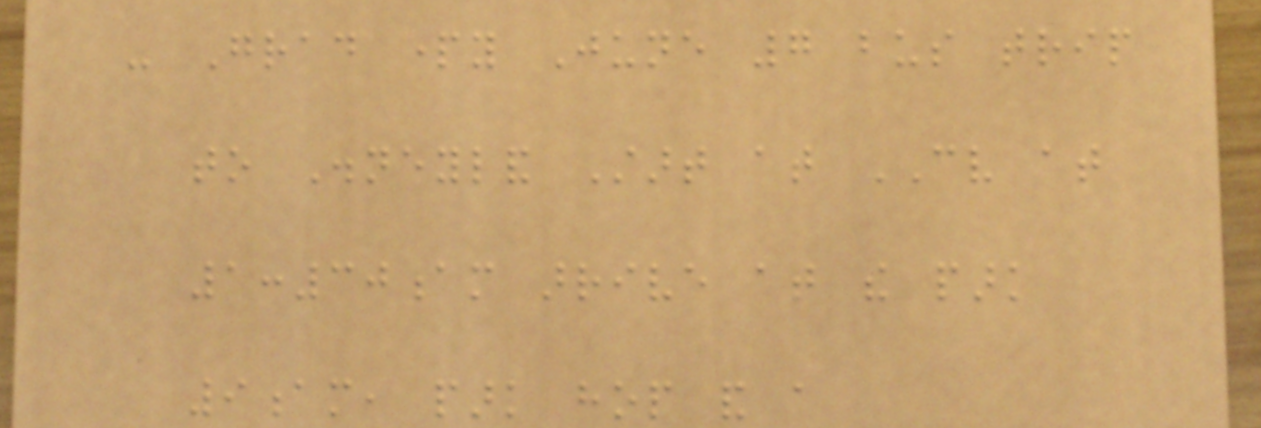- Grad party June 7 bus trip
to Disneyland Start at CV at
1:30am arrive at the park
9am, park hop and a
